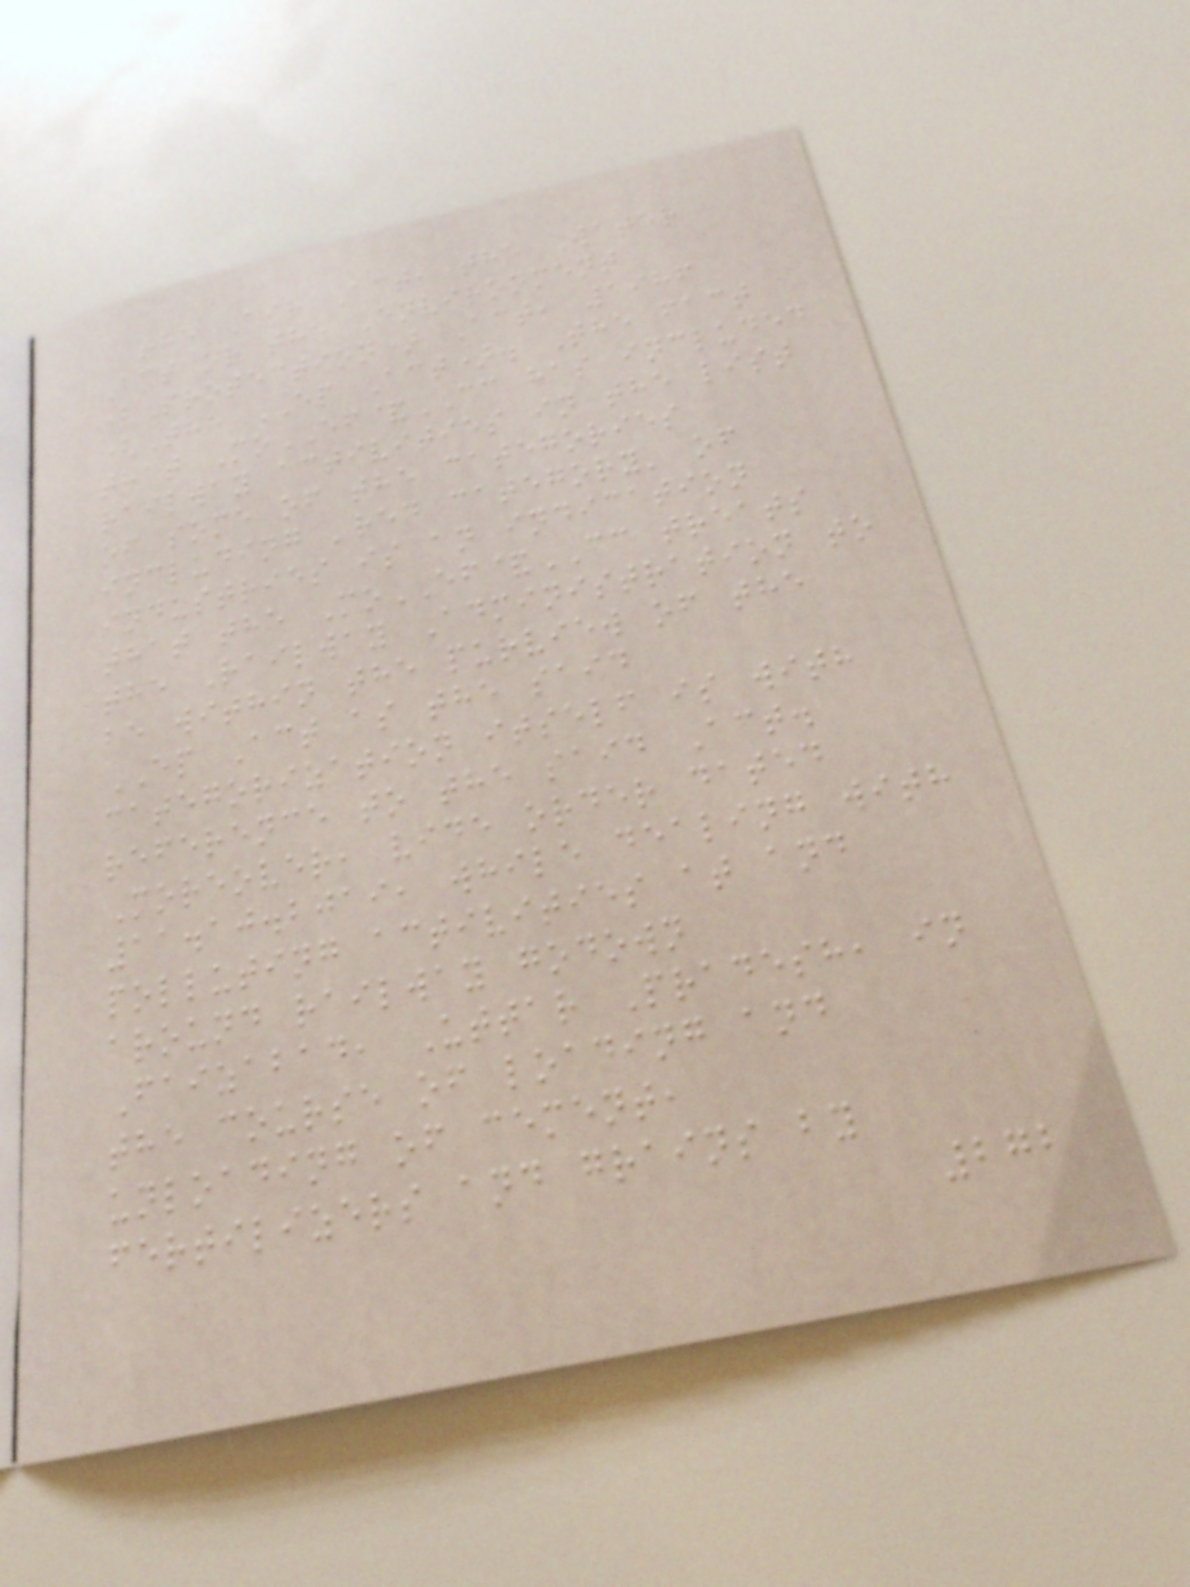the Air Act, the Water
Act or the Environment
(Protection) Act, 1986
(The EP Act). The fact
that MoEF&CC has included
railway activities in the list
of some of the categories
including 'red category' of
industries is an indication
that the MoEF&CC treats
the Railway Administration to
be within the purview of the
EP Act as the said
categorization itself is with
reference to the said Act.
Moreover, vide order dated
11.10.2019, while dealing with
polluting activities at and
around railway godown
Faizabad, Uttar Pradesh, in
the course of loading and
unloading of cement,
fertilizers and grains by
272
